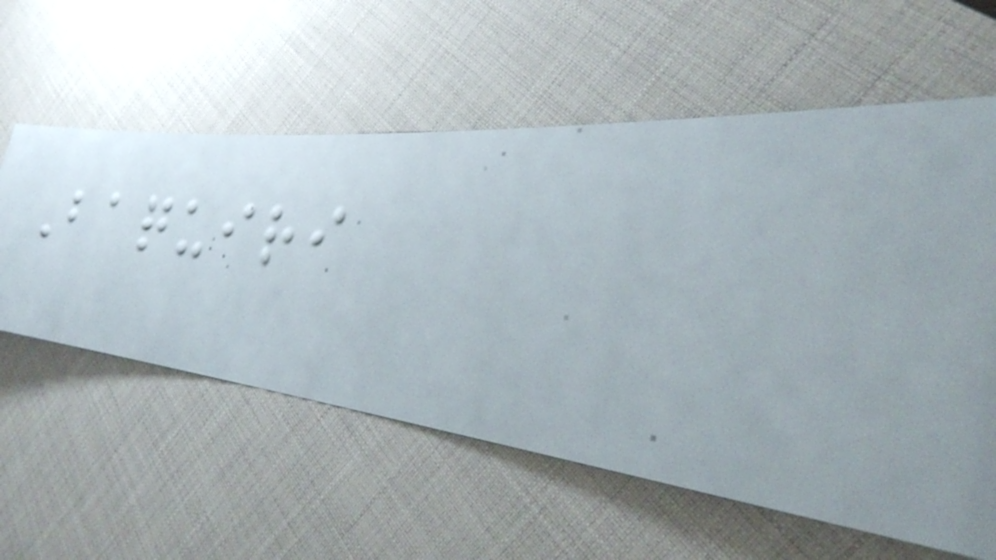Baquiri
